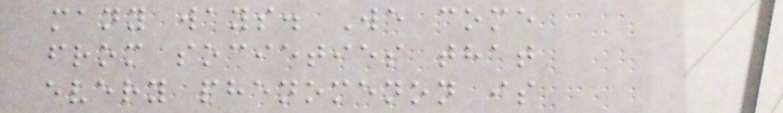many ways. We come
from societies that
every phenomenon is
